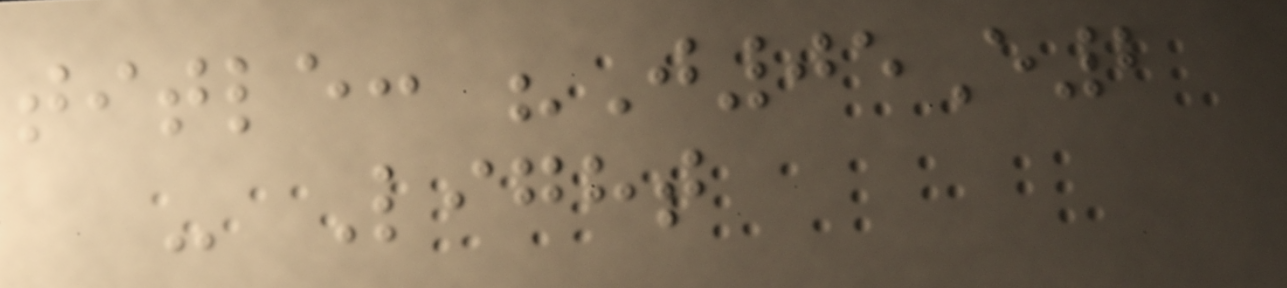title: "J05E2
- Light
